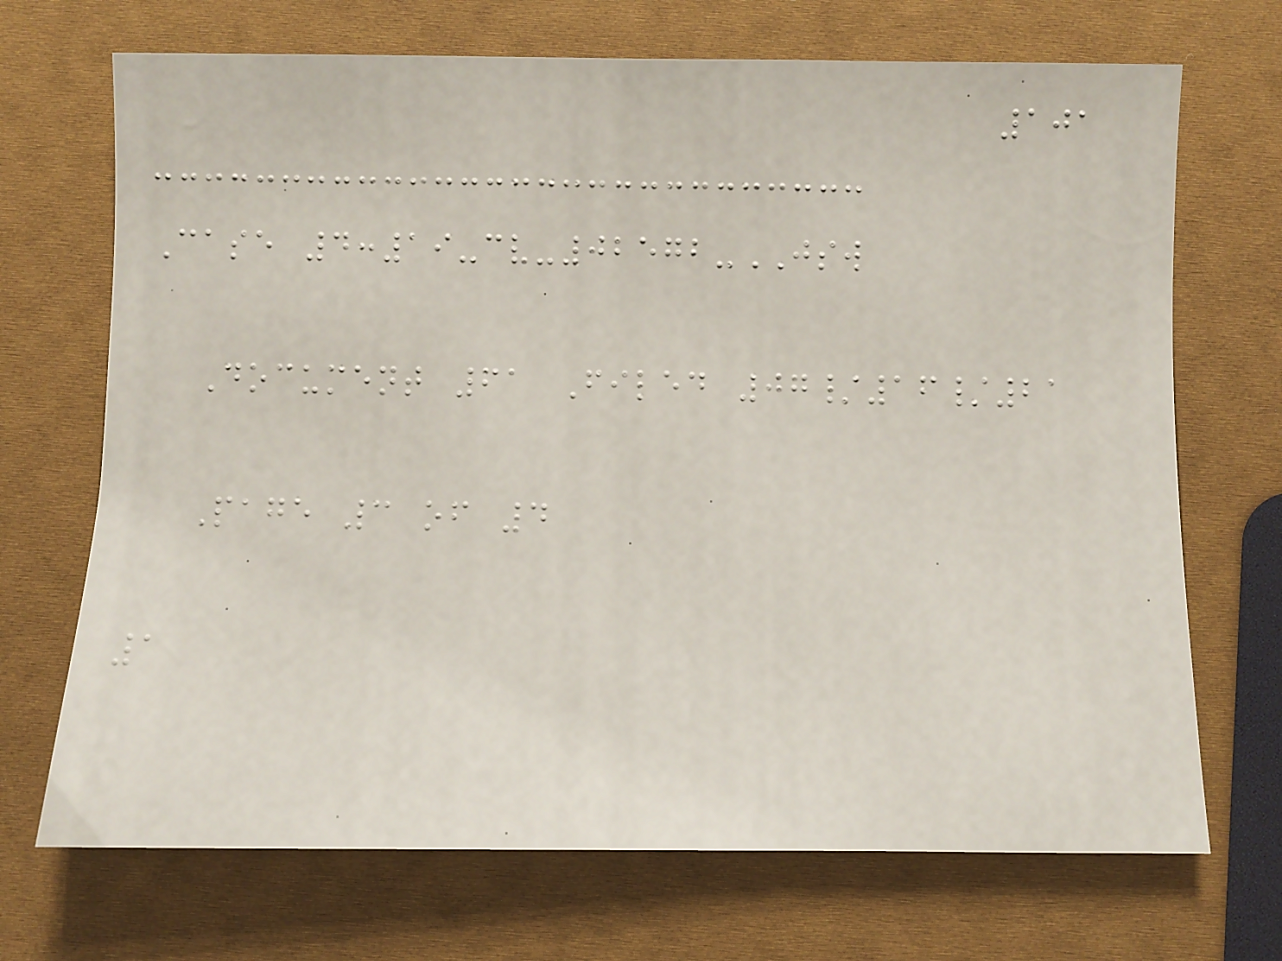101
Case 4:19-cv-02572-JSW
Document 61 Filed 07/16/21
Page 3 of 4
1
